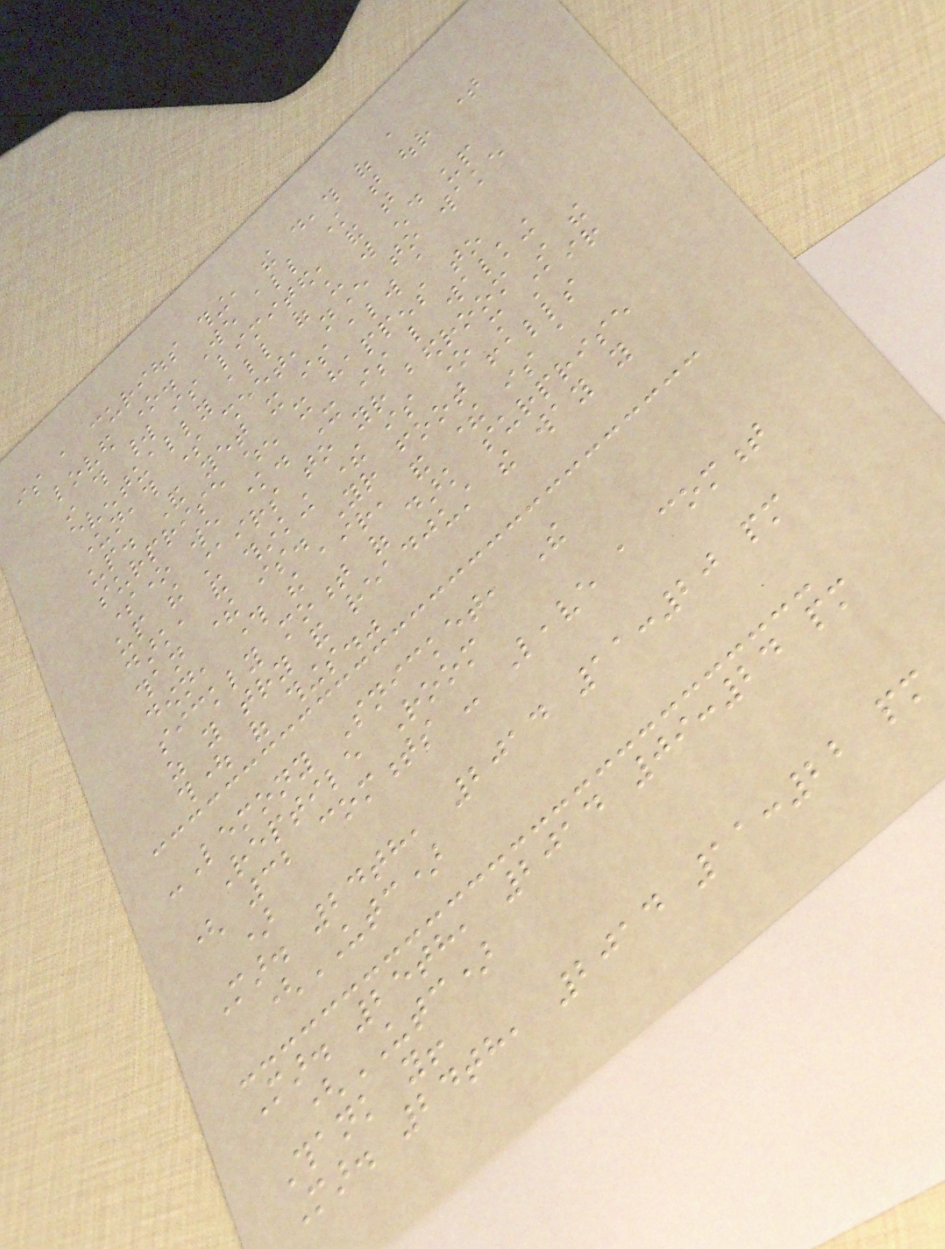is a curious thing, the death of a
loved one. We all know that our time
in this world is limited, and that
eventually all of us will end up
underneath some sheet, never to wake
up. And yet it is always a
surprise when it happens to
someone we know. It is like walking
up the stairs to your bedroom in the
dark, and thinking there is one more stair
than there is. Your foot falls
down, through the air, and there is a
sickly moment of dark surprise
as you try and readjust the way you
thought of things."
-Lemony Snicket, The
Reptile Room
( 32 comments - Leave a comment
)
Mar. 24th, 2014 11:20 pm
(UTC)
Mar. 25th, 2014 09:24 pm
(UTC)
Thank you!
Mar. 24th, 2014 11:22 pm
